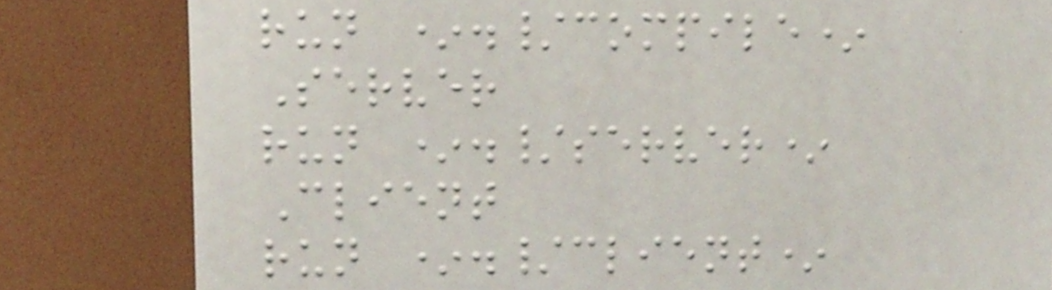run *./compile*
Server
run *./server*
Client
run *./client*
